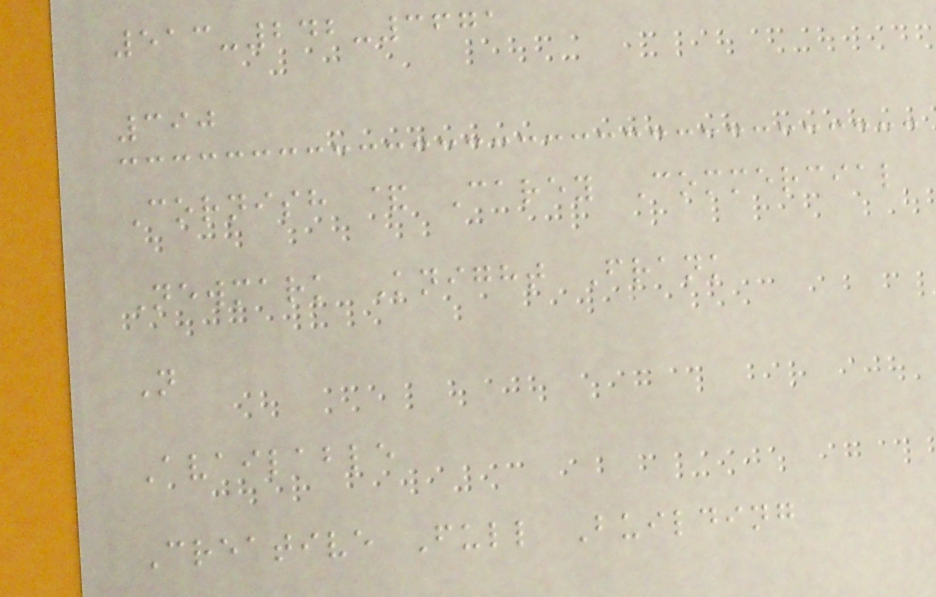513-242-3671
390
Cornish & Carey Commercial
Newmark Knight Frank
N
Available
Creative Full Building
